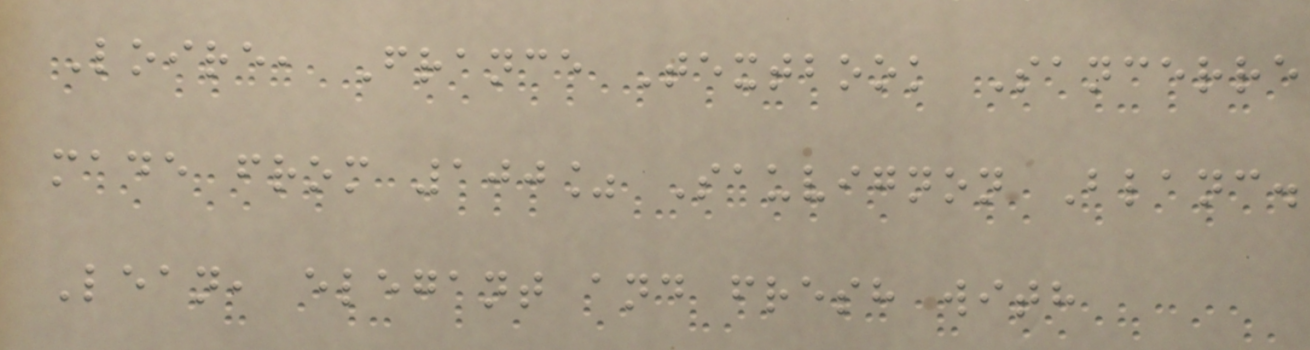Loire, France Textbook Sancerre
made from 100% Sauvignon Blanc.
Lean, elegant and fresh with
